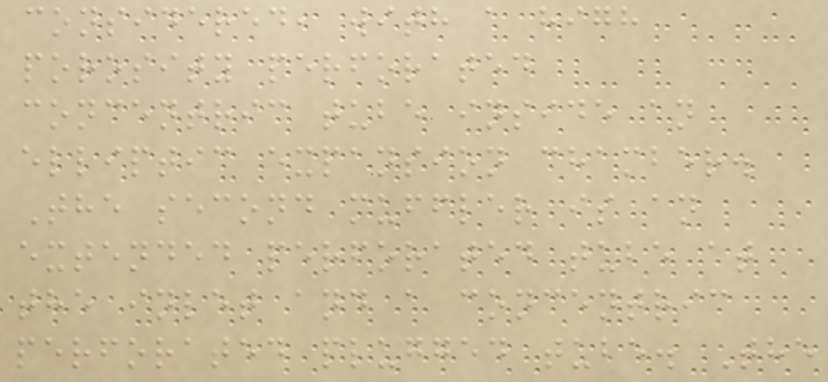considered, with a high
porosity perforated
concentric tube inside an
elliptic expansion chamber.
The second muffler is an
extended perforated tube at
the inlet and a concentric
perforated plugged tube. The
